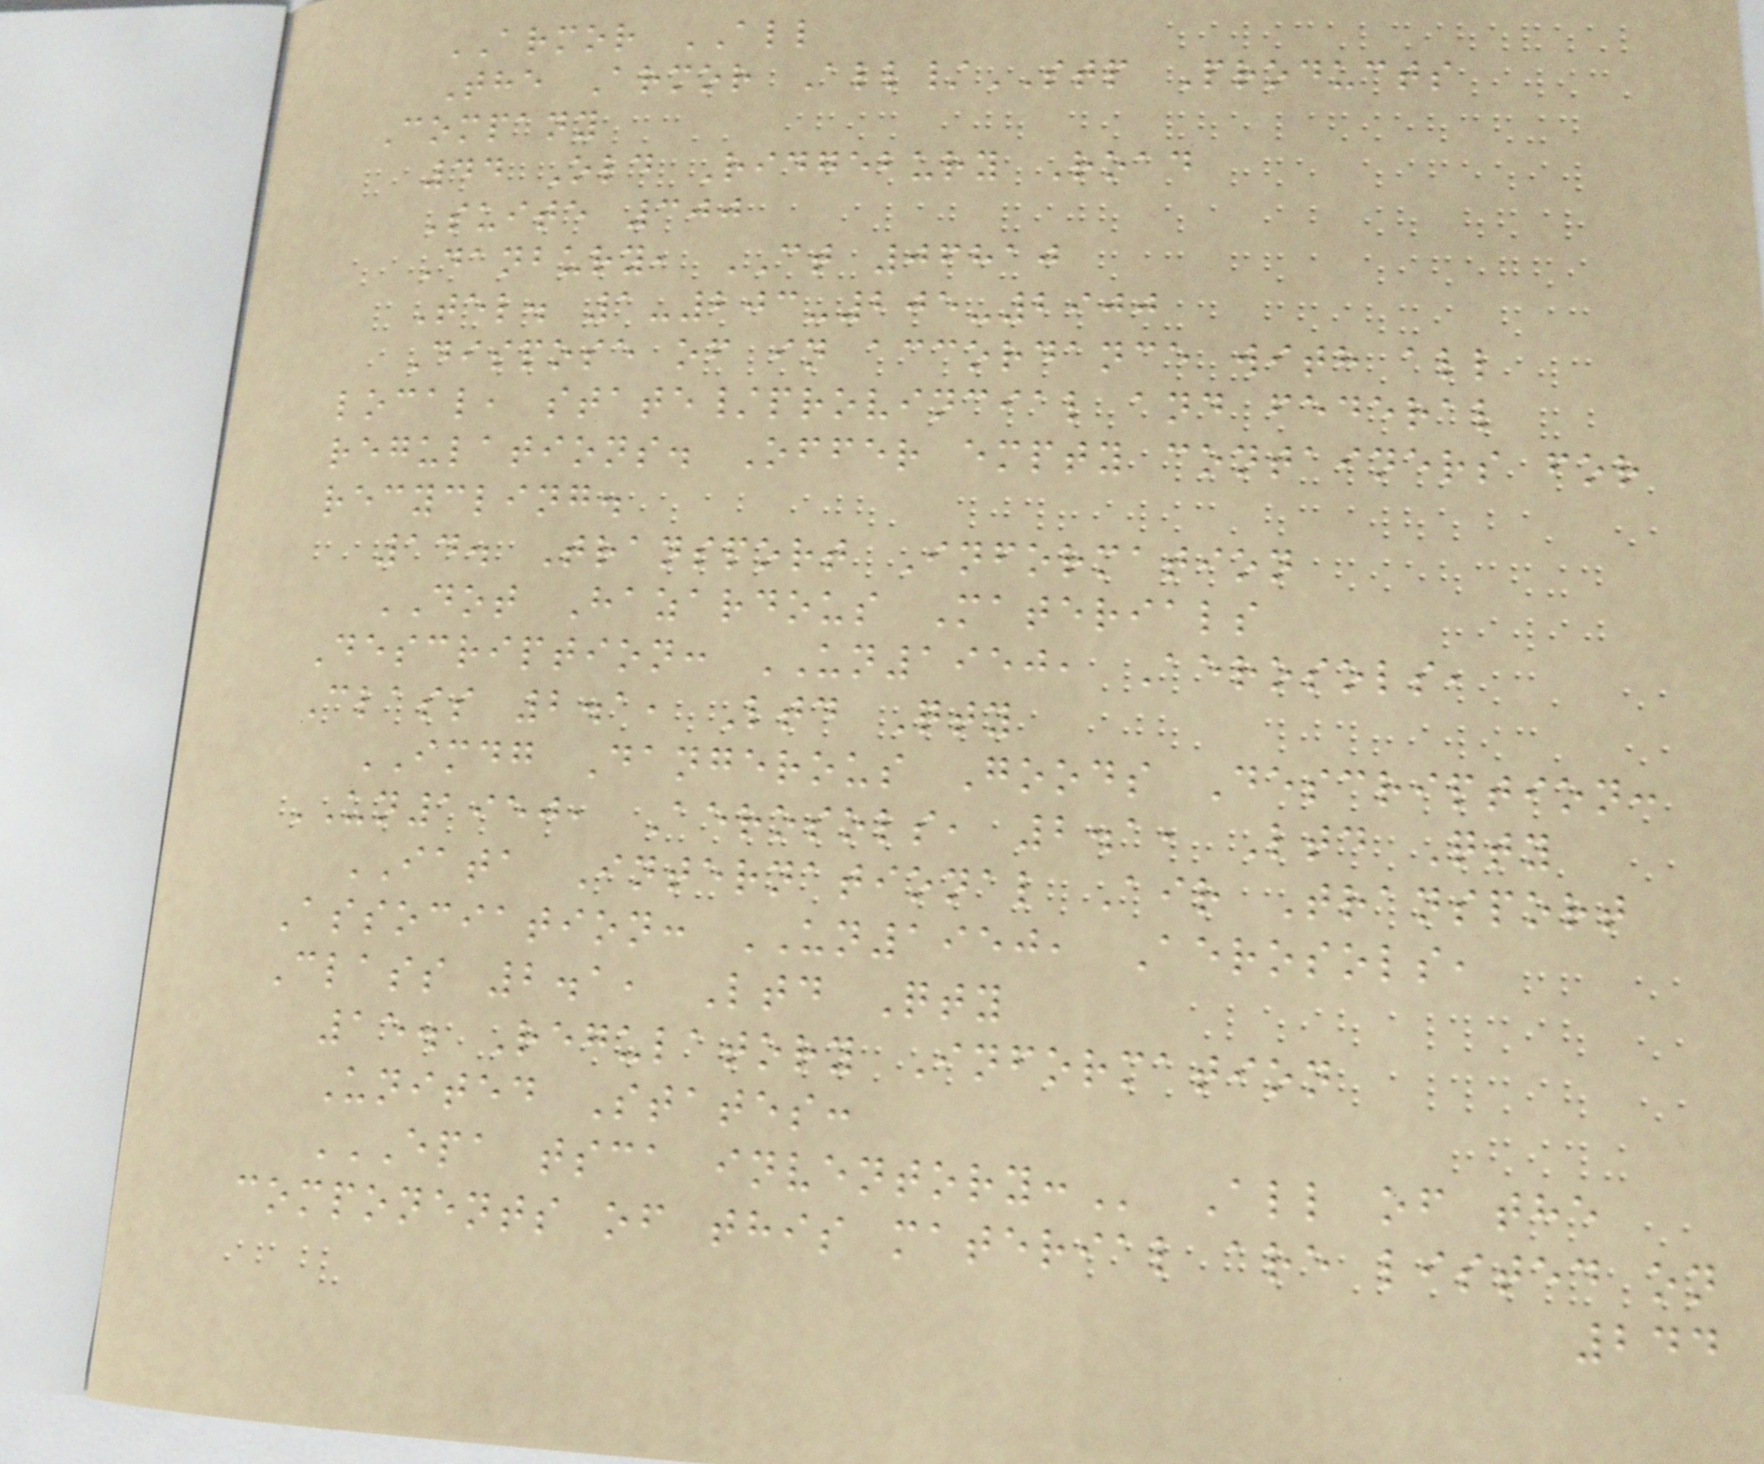ARMOR ALL
The Armor All/STP Products
Company
44 Old Ridgebury Road
Suite 300
Danbury, CT 06810
Tel. 1-203-205-2900
Dispose of in accordance with all
local, state/provincial and federal
regulations. Offer empty containers for
recycling.
14. Transport Information
DOT Hazardous Materials
Description: UN1950, Aerosols,
Class 2.1, Ltd Qty
IMDG Dangerous Goods Description:
UN1950, Aerosols, 2.1, Ltd Qty
IATA International Air Transport
Association: UN1950, Aerosols,
Class 2.1, Ltd Qty
15. Regulatory Information
United States:
EPA TSCA INVENTORY: All of the
components of this material are listed on
244
